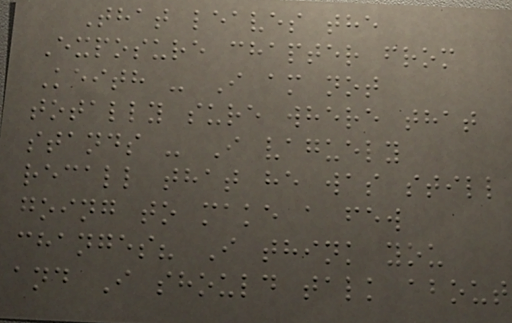That leaves the
Exposure chapter from
Keith - I am not
totally sure where that
stands - I vaguely
recall that he was still
going to make a few
changes? I think you
and I should talk about
